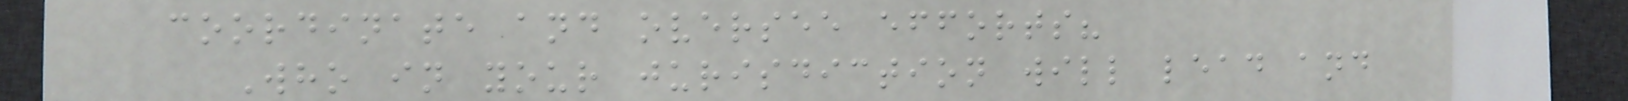coordinate and oversee efforts?
Who in your jurisdiction will lead and
